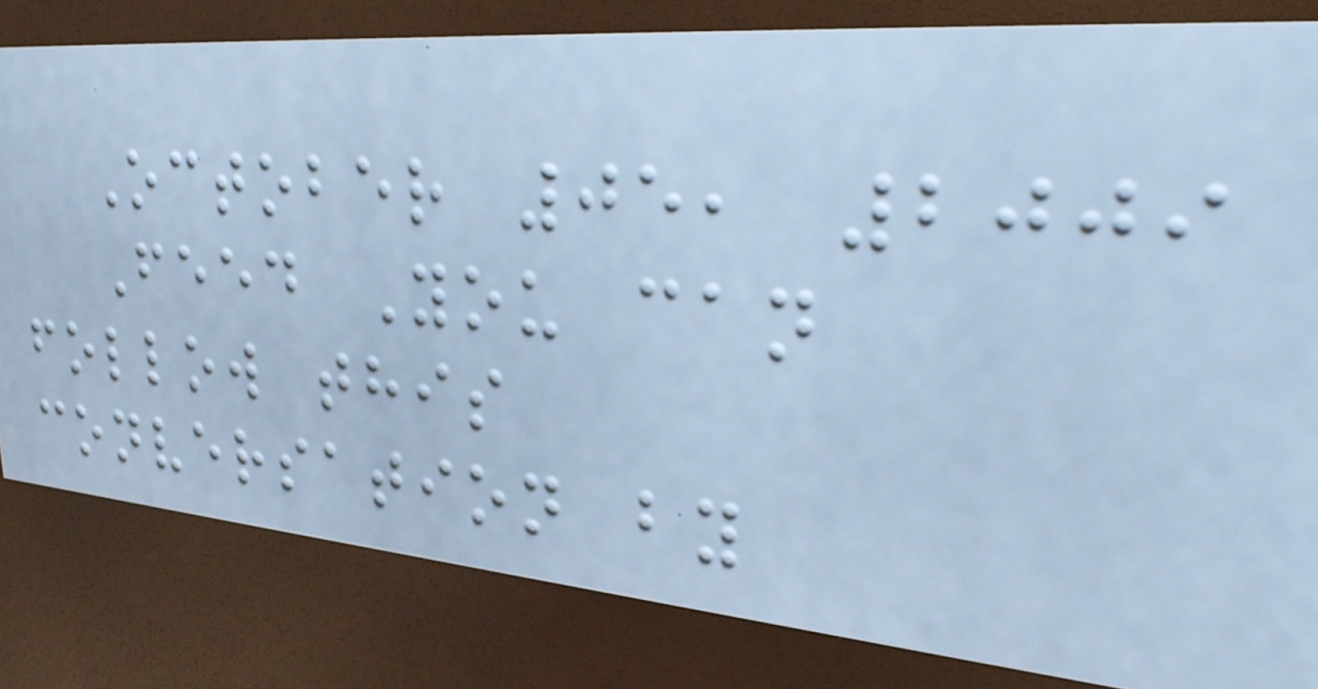October 05, 2009
Feed You can
follow this
conversation by
